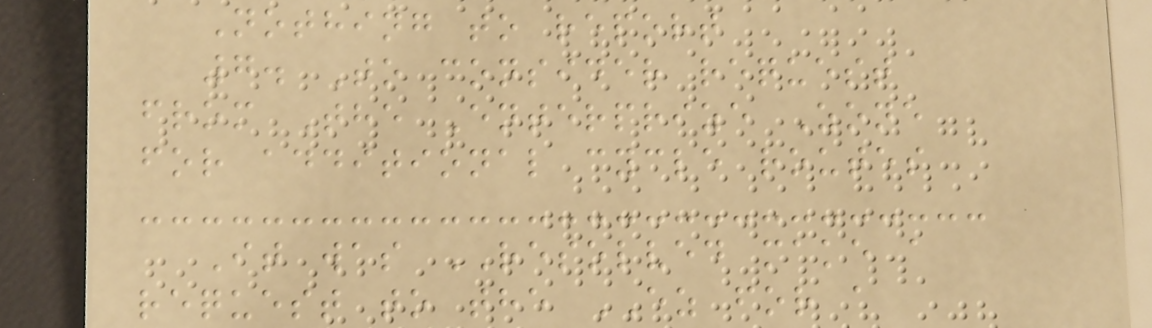Nothing to report
7. To consider request
from The Enterprize Zone
for additional cycle routes
It was RESOLVED make a
request to the EZ for a
